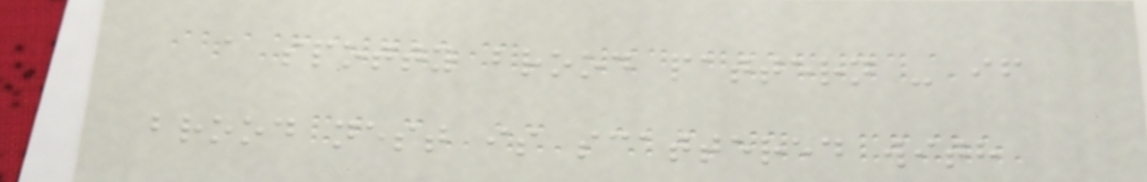a spotty brood pattern - if
brood nest is scattered with
